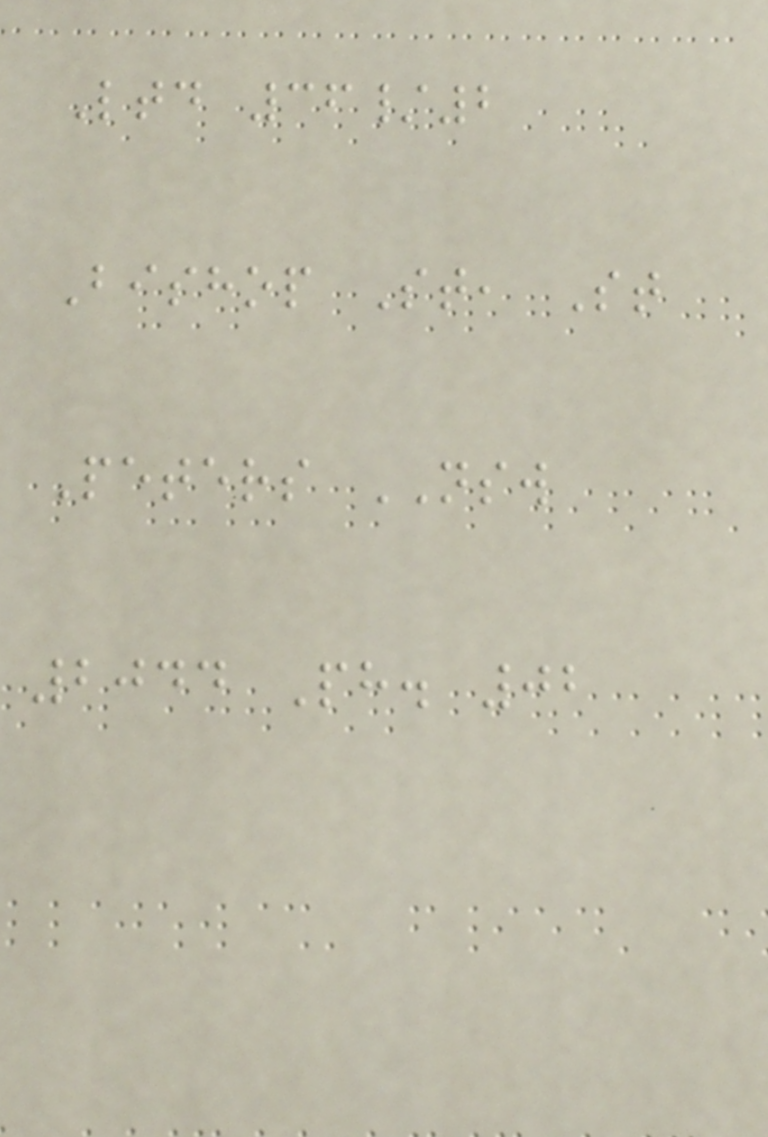Ltd 36/2
Bishop St, St
Peters NSW
2044 Ph. 02
